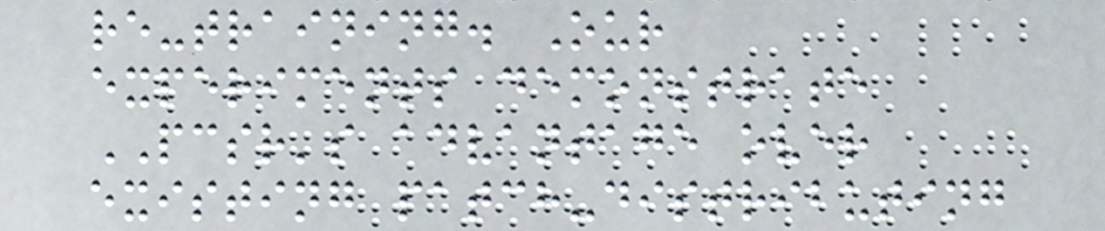re-training. Our
experiments demonstrate
PCSR's advantage over
existing patch-distributing
